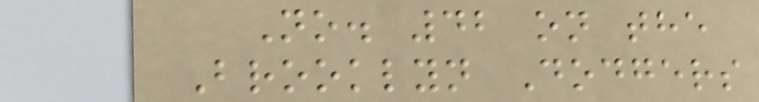No. 42 on the
Brooklyn Dodgers
